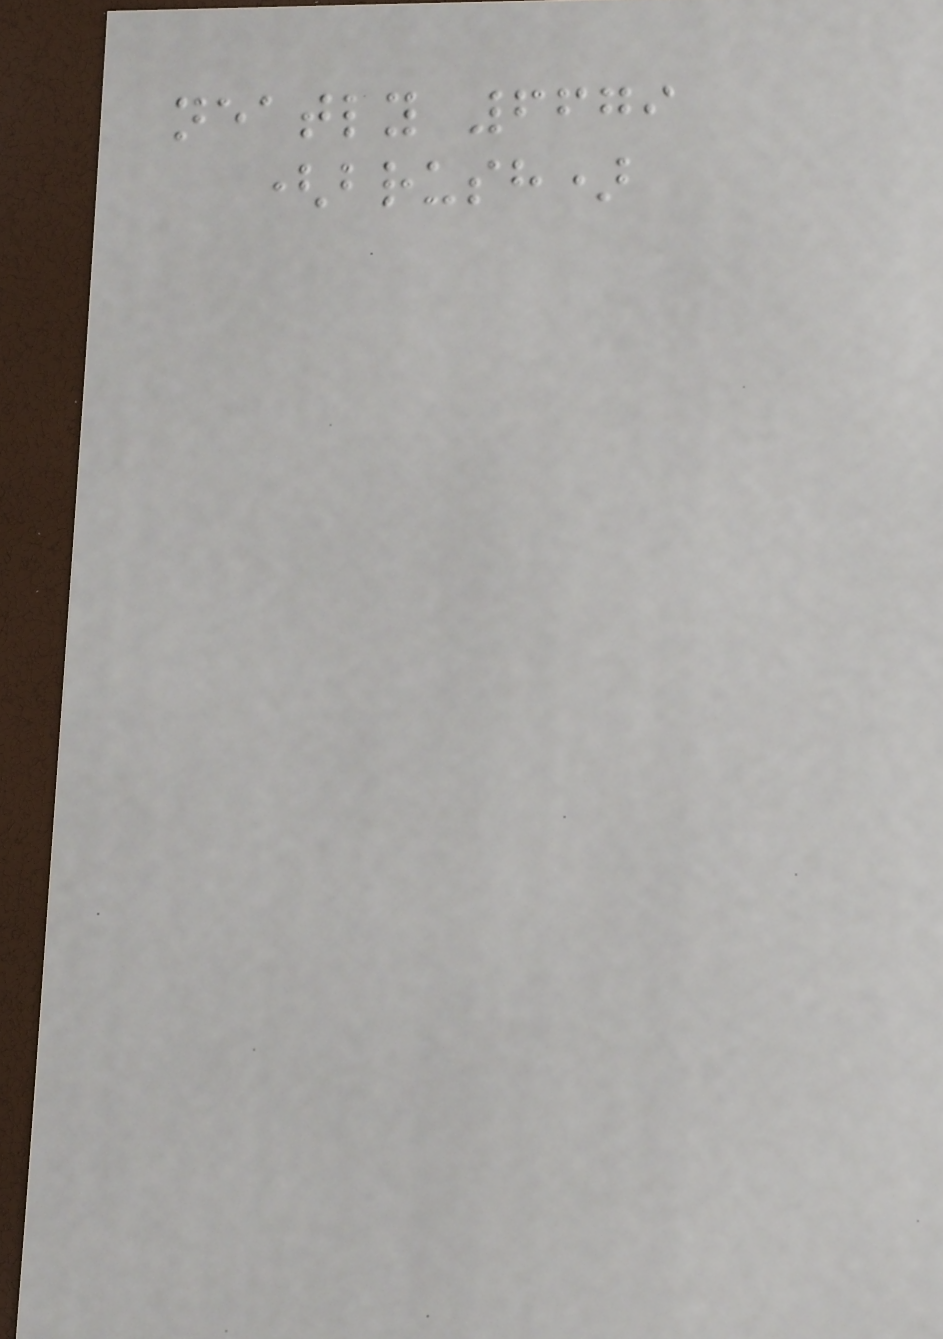neatly 6679
(brush)
